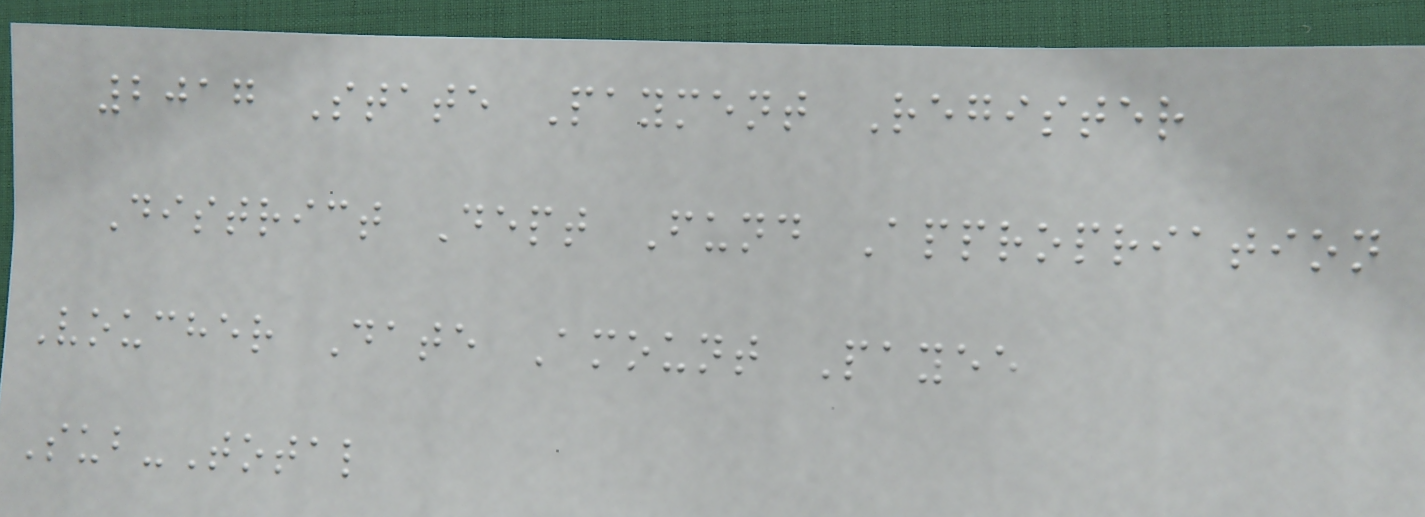2017 State Payment Register
District Dept Fund Appropriation
Voucher Date Amount Payee
Sub-Total
